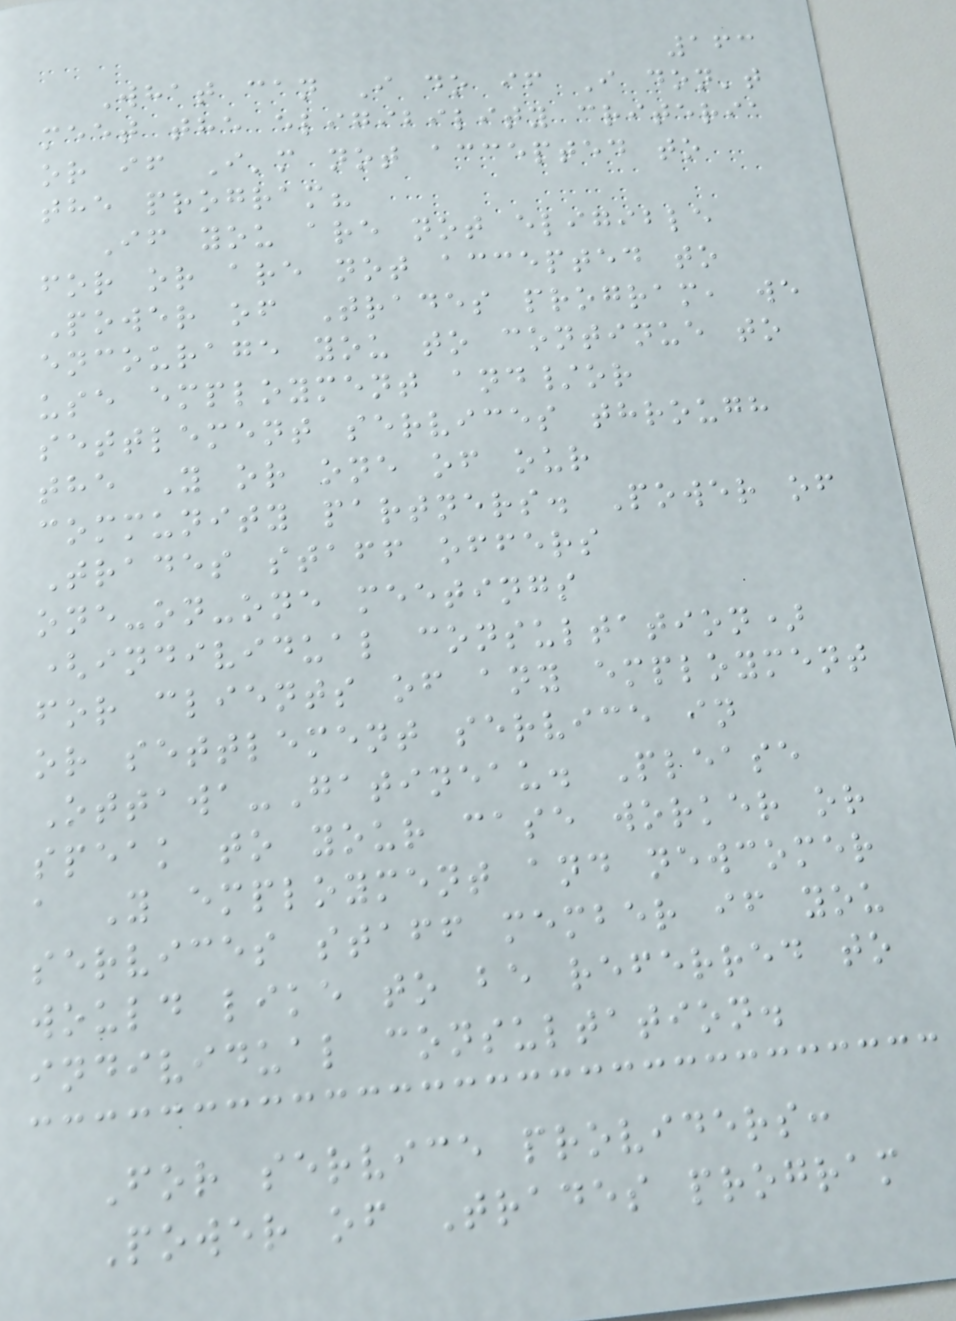163
What can I do if I don't
meet the eligibility criteria
or if I'm not accepted to
the program?
If you are not eligible
for or are not accepted to
Power of Trades program, we
encourage you to continue to
use employment and/or
settlement services through
the Y or one of our
community partners. Power of
Trades staff offers
one-on-one meetings
(individual consultation)
for clients of any employment
or settlement service in
Ottawa-Gatineau. Please
speak to your case worker or
a Y employment and newcomer
services staff member if you
would like to be referred to
individual consultation.
For service providers:
Power of Trades program
